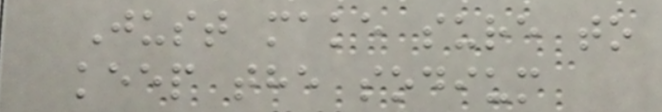Just make sure to
keep the sodium
